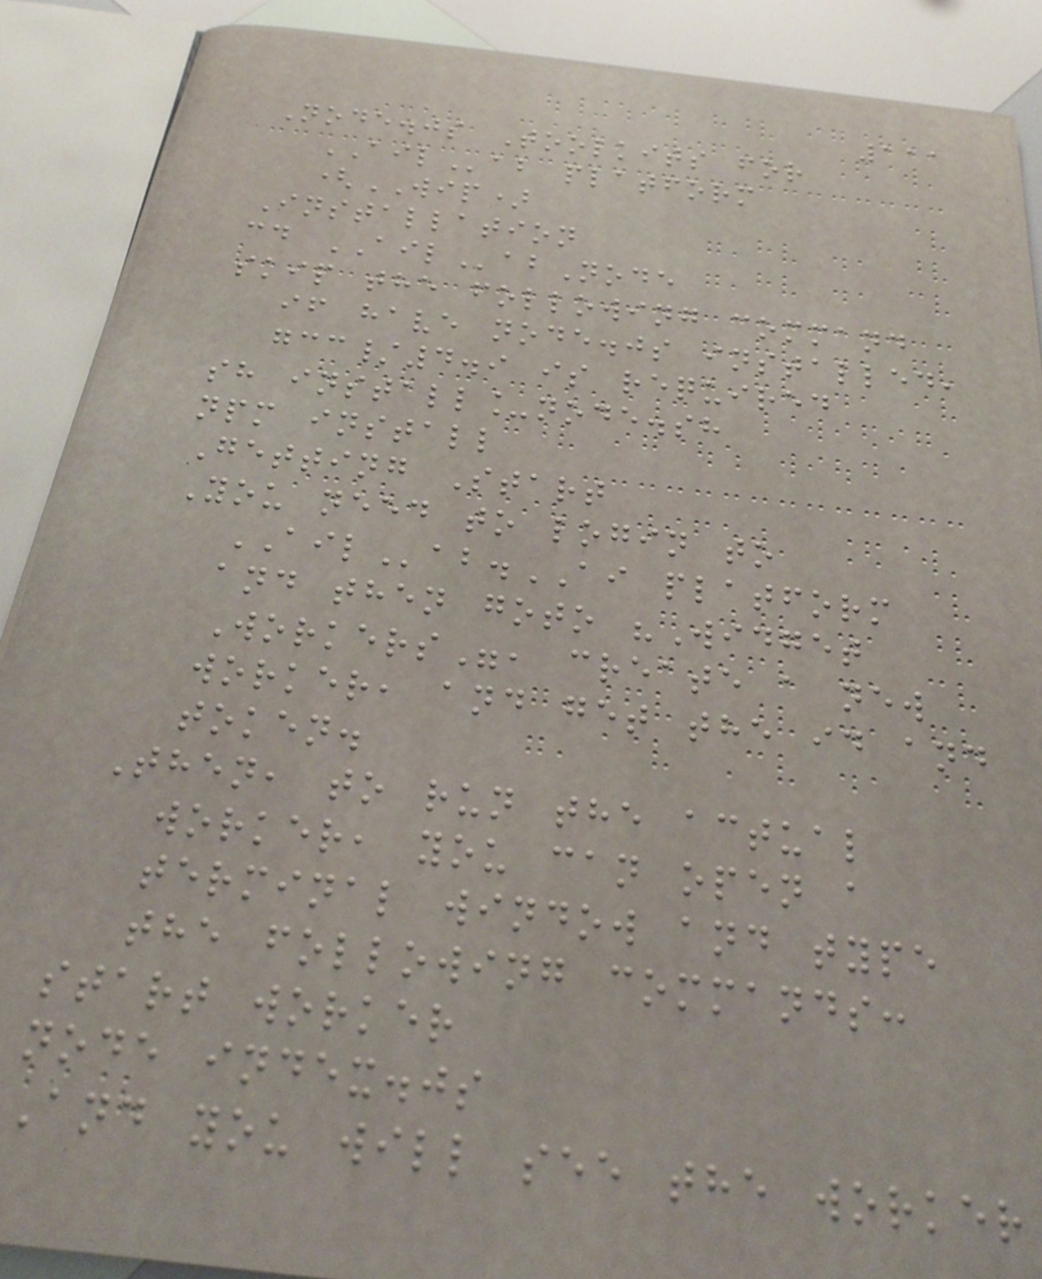111
Node.js Toolkits for
AILab platform
(WIP)
Installation
cd AILabNode
skip the following command
if have node.js installed,
gcc/4.9 is required
sh install_node.sh
npm install
Getting Start
You need to login to
AILab.AI platform
and then goto "Widget
Workers", create a new
worker, and get the id and
token.
Then, to run the actual
worker, you can open a
terminal window and type
the following commands:
start worker
node index.js
And you will see the worker
